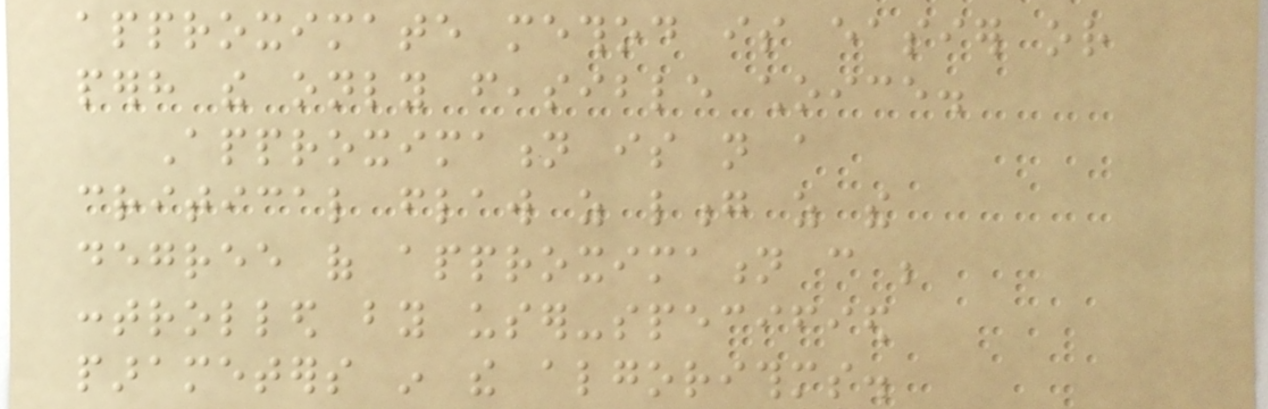approximate method is easier or
perhaps the only feasible choice.
Approximation is not a
critical flaw as long as the
degree of approximation can be
controlled by user-specified
parameters in the algorithms.
